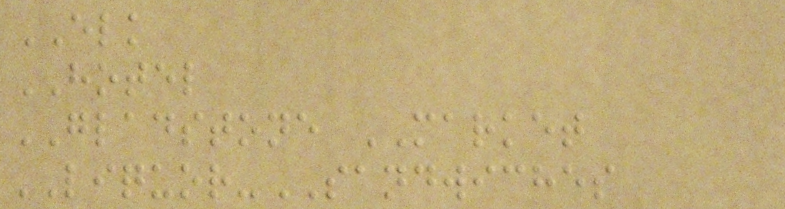ELK
HOTEL
GLADSTONE MARKET
LIQUOR-SANDWICHES
